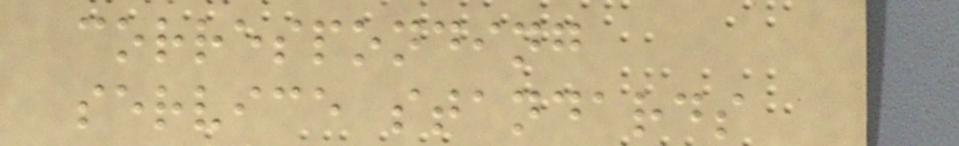corresponding
service standards
